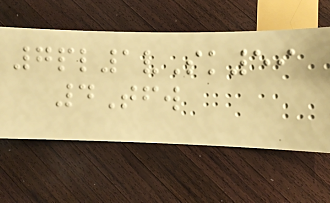7pl1vSk59
4Tfw
